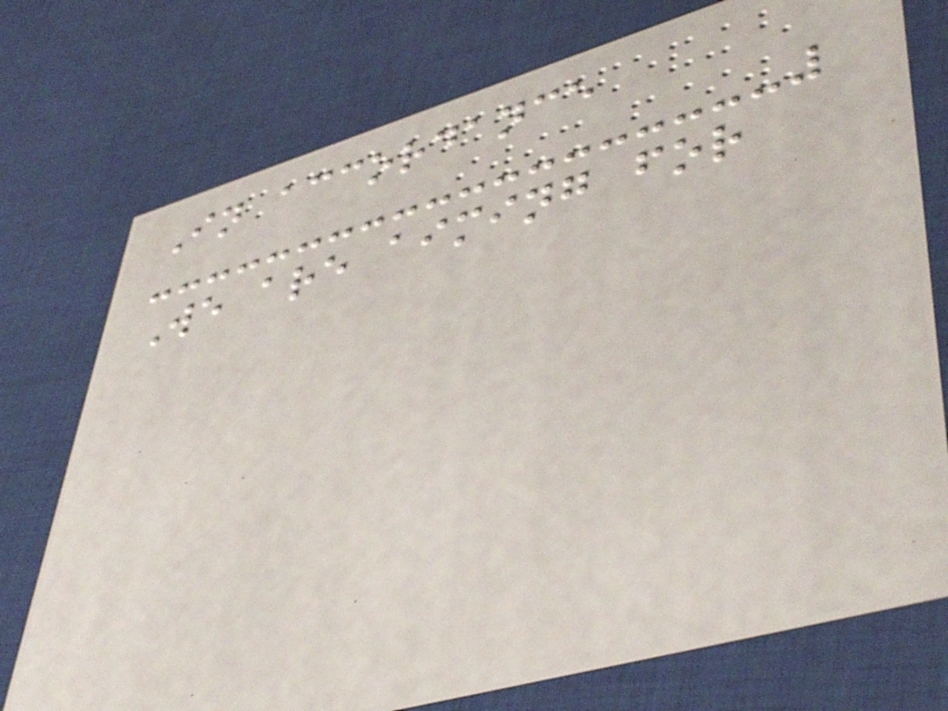In accordance
We are aiming for
